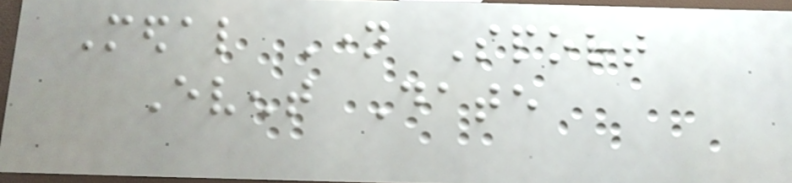Medal Name Sport
Event Date
